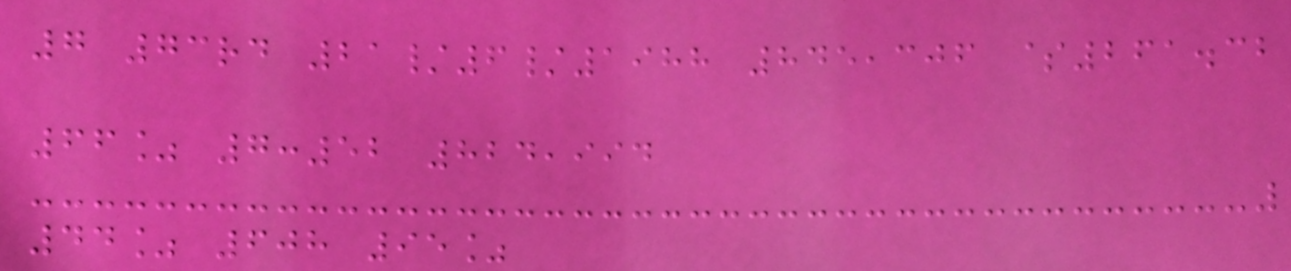7 73rd 21/6/1988 845,306 $261.32
66% 7:52 824,994
44% 608 95%
